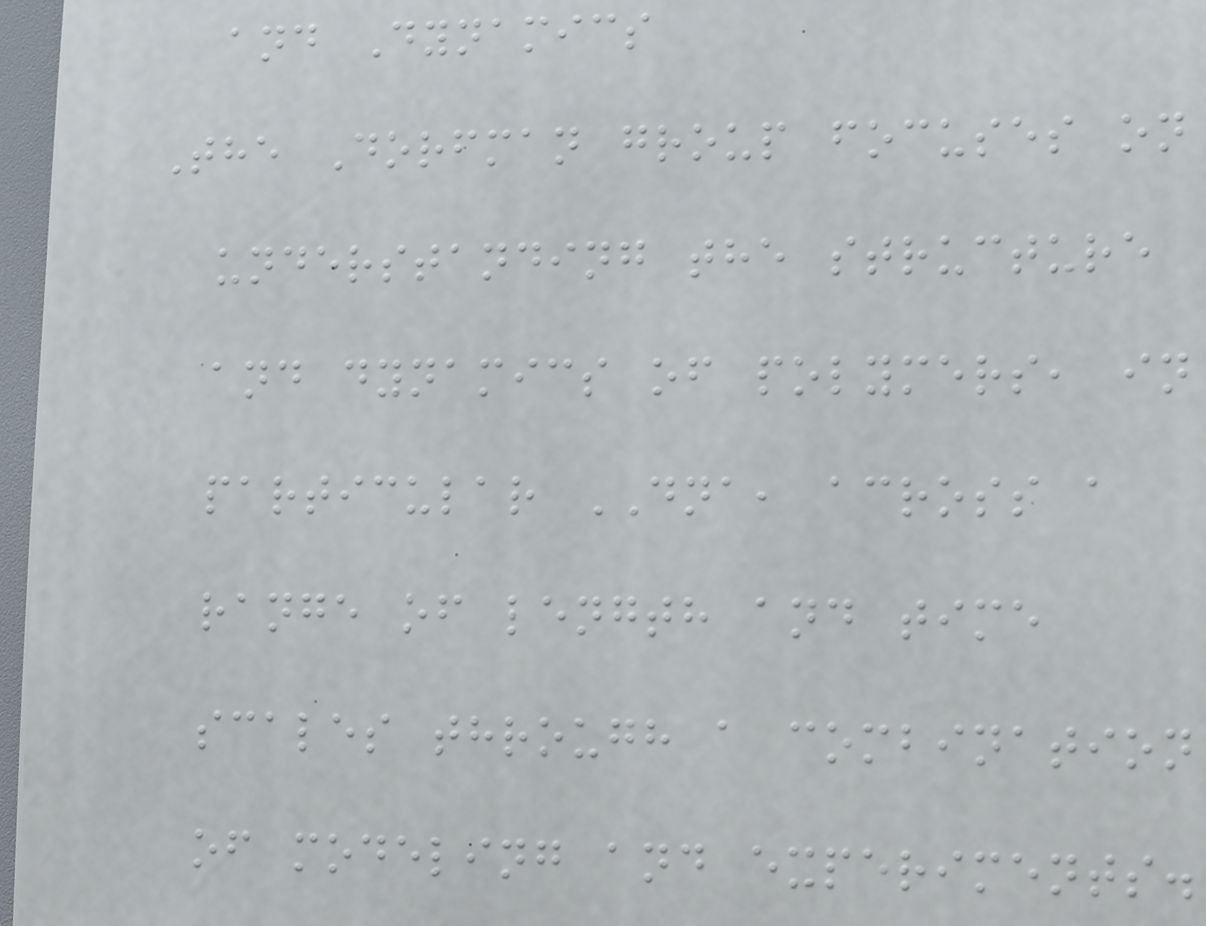and Dynamics
The Dorfman group focuses on
understanding the structure
and dynamics of polymers, in
particular DNA, across a
range of length and time
scales through a combination
of modeling and experiments.
